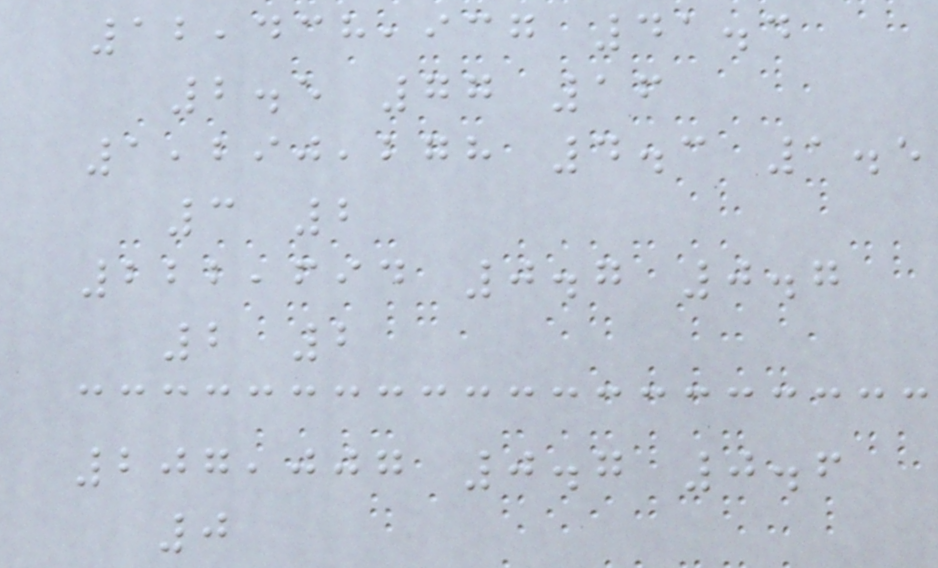12,438,937 41.4
2.5 77 16
1,290,278 4.3 1.5
3 2
222,694 0.7 0.7
2 2
207,007 0.7 0.6
0
